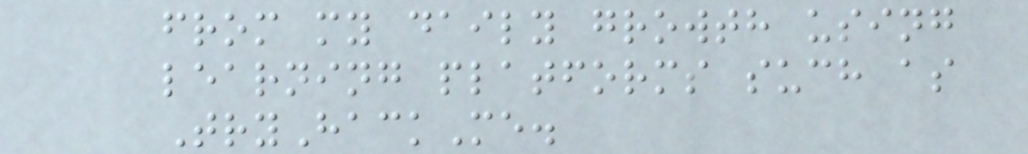from my daily growth using
learning platforms such as
TryHackMe.
